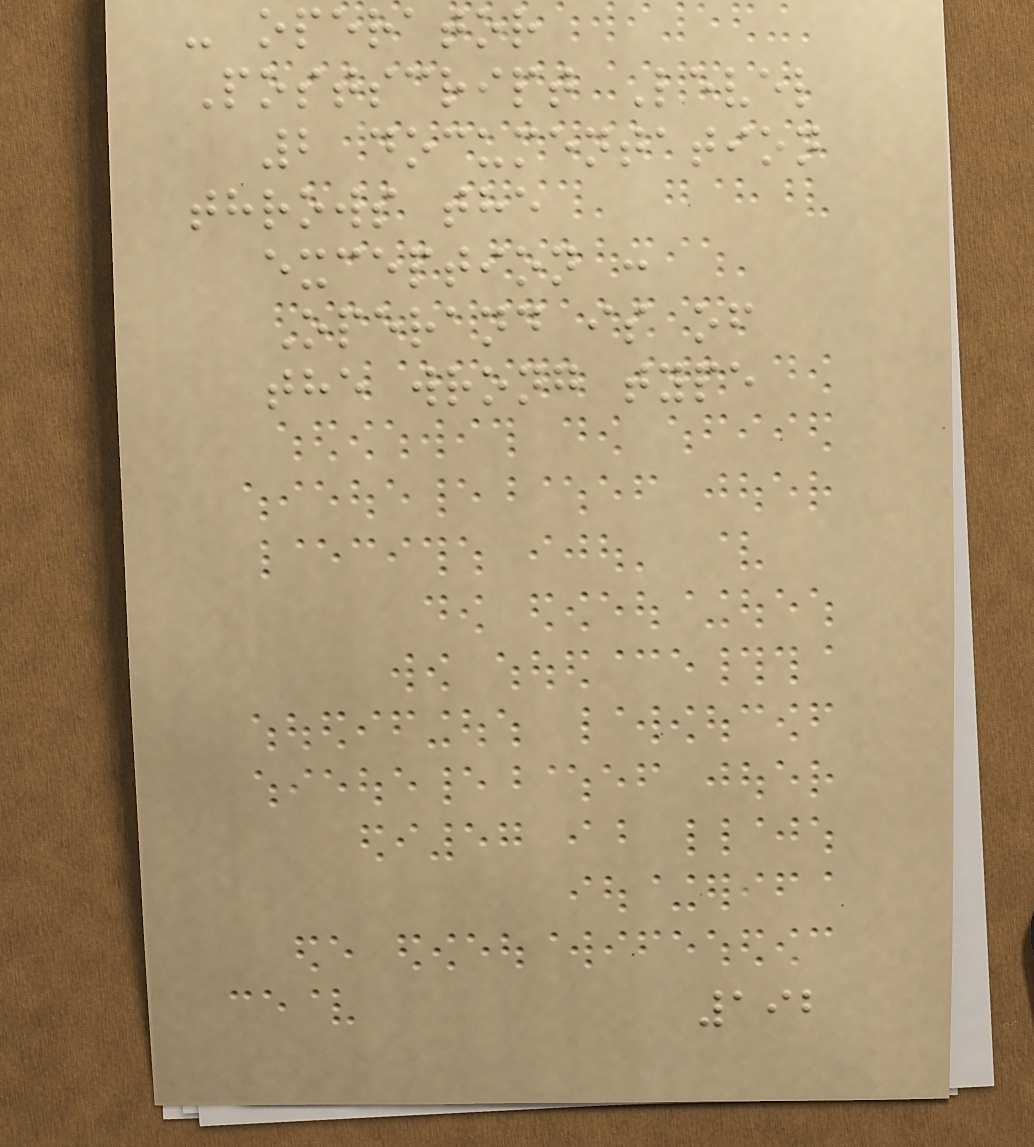- operator
Postscript Level
2 documentation
throws the
exception :
Operand is of
the wrong type
192
